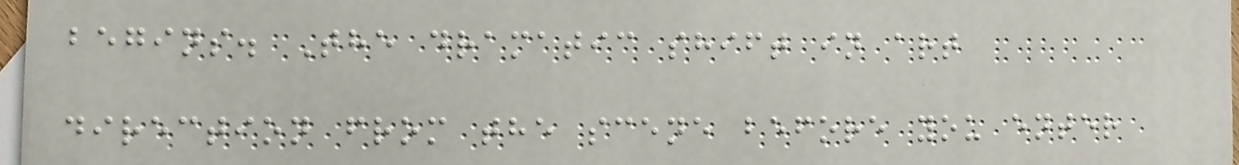begins. The dramatic shift in art
direction from the scene before you enter
